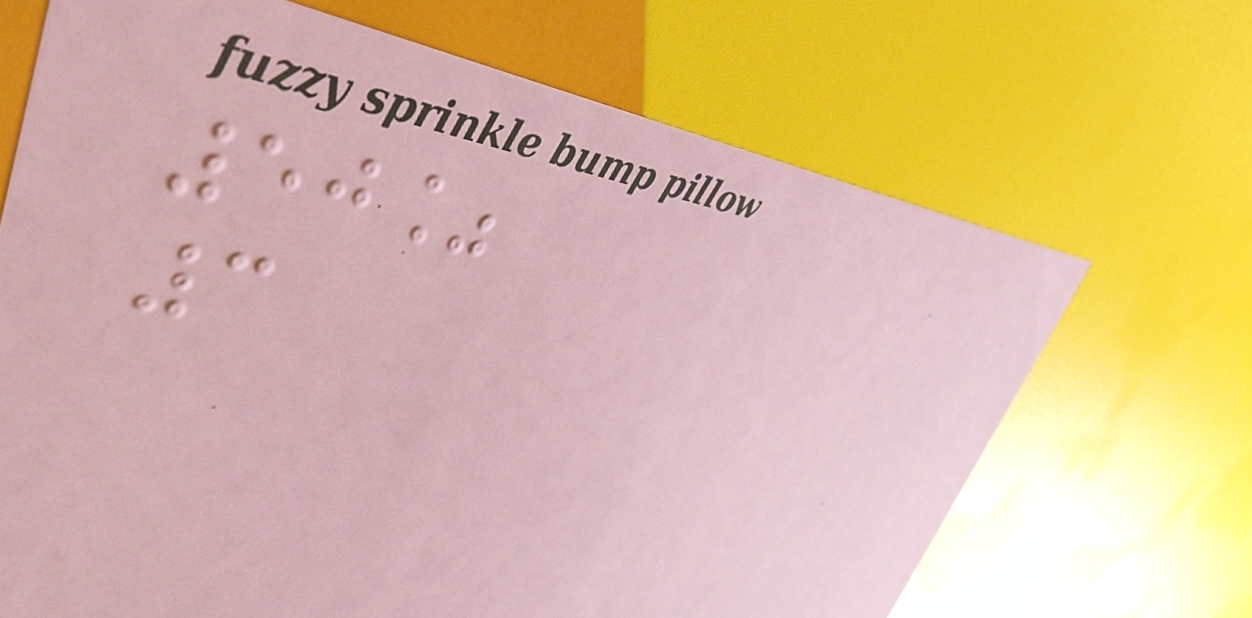50%
3
